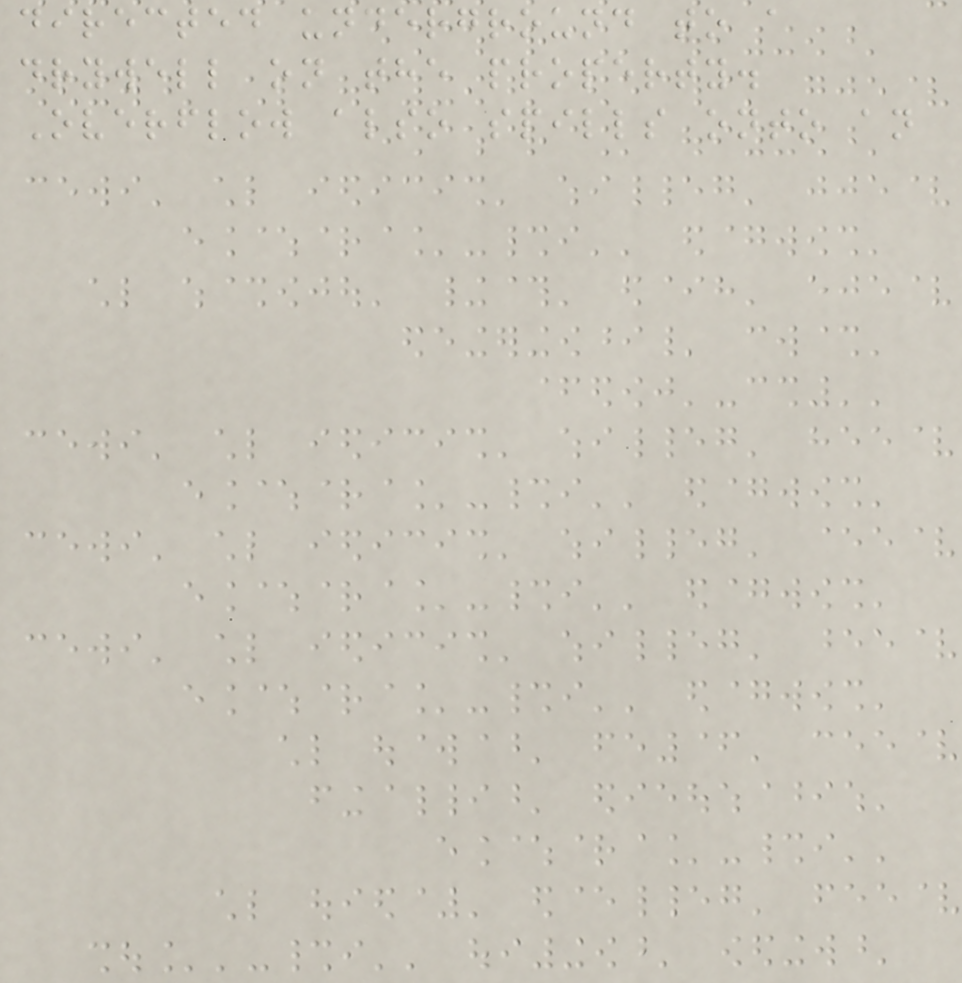directed underground to a
drywell on the property.
Overflow also spills onto an
